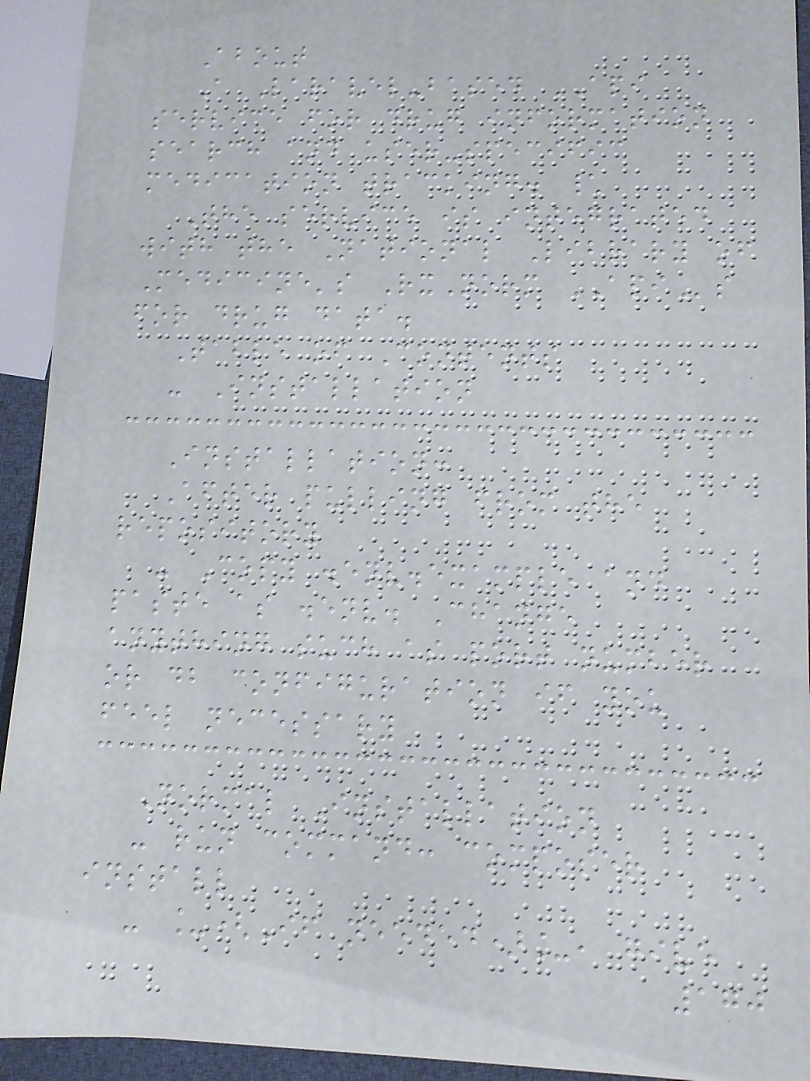About
A Laravel-based API
service for drug information
search and user-specific
medication tracking. \
The service is integrated
with the National Library of
Medicine's RxNorm APIs
for drug data.
Table of Contents
- Installation
Installation:
After pulling from the
repository
- Copy .env.example and
paste as .env. Change
anything such as port number
or db configuration if you
feel necessary
Normal Installation
- run command: composer
install
- _(If needed)_, give
170
